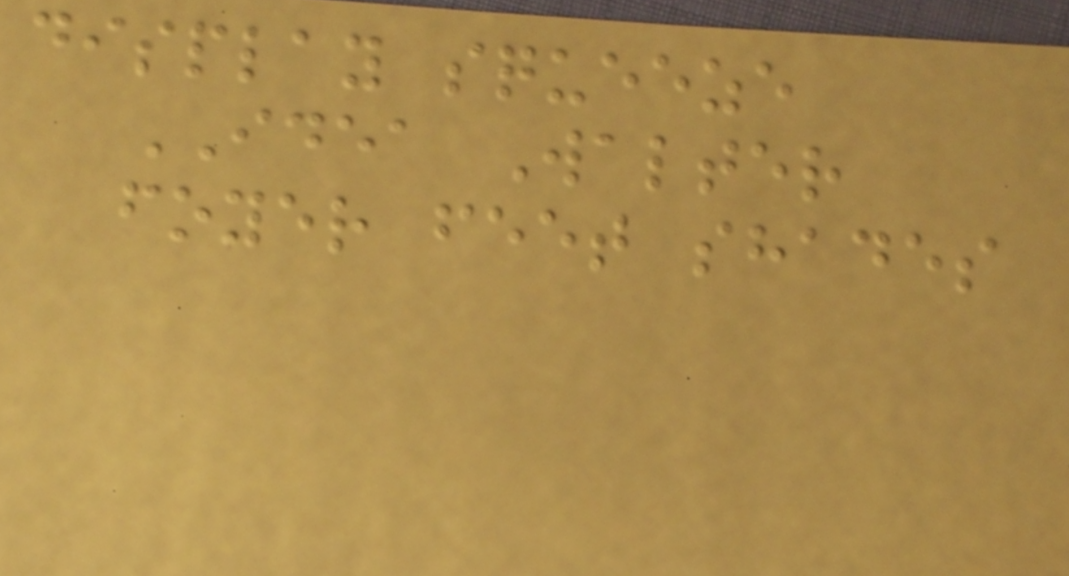display squeeze
IDEA Walter
foyer feet shades
